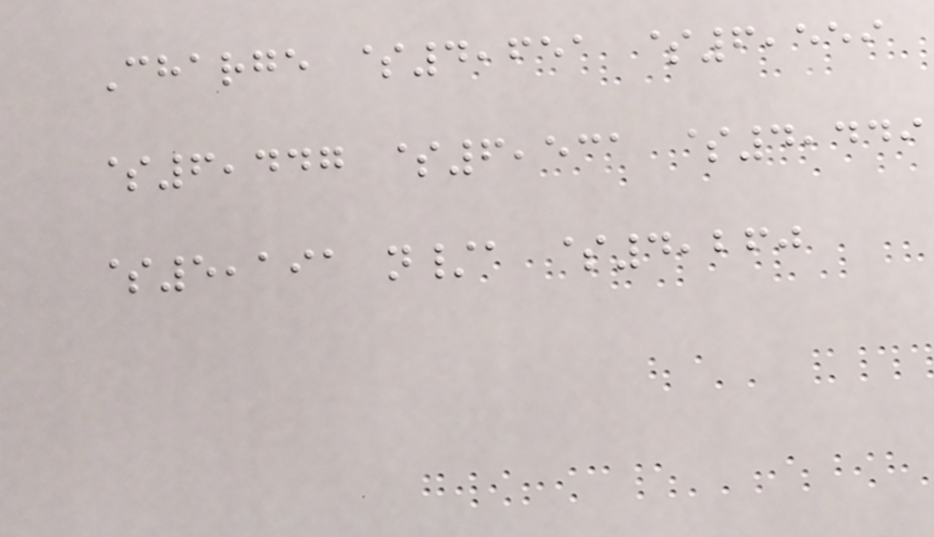Charge $4,651 $6,559
$6,447 $6,531 $4,449
$5,191 n/a $4,260
